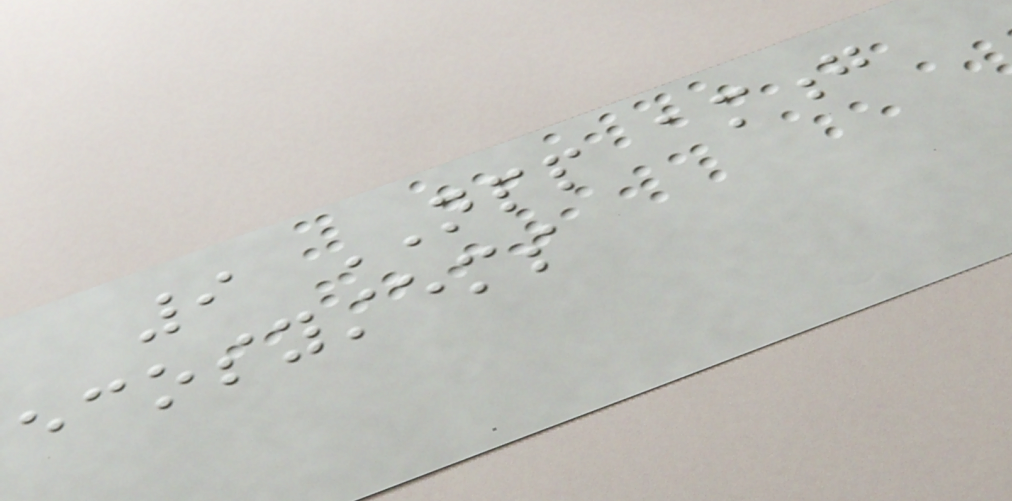9 NPP among
ecosystems
